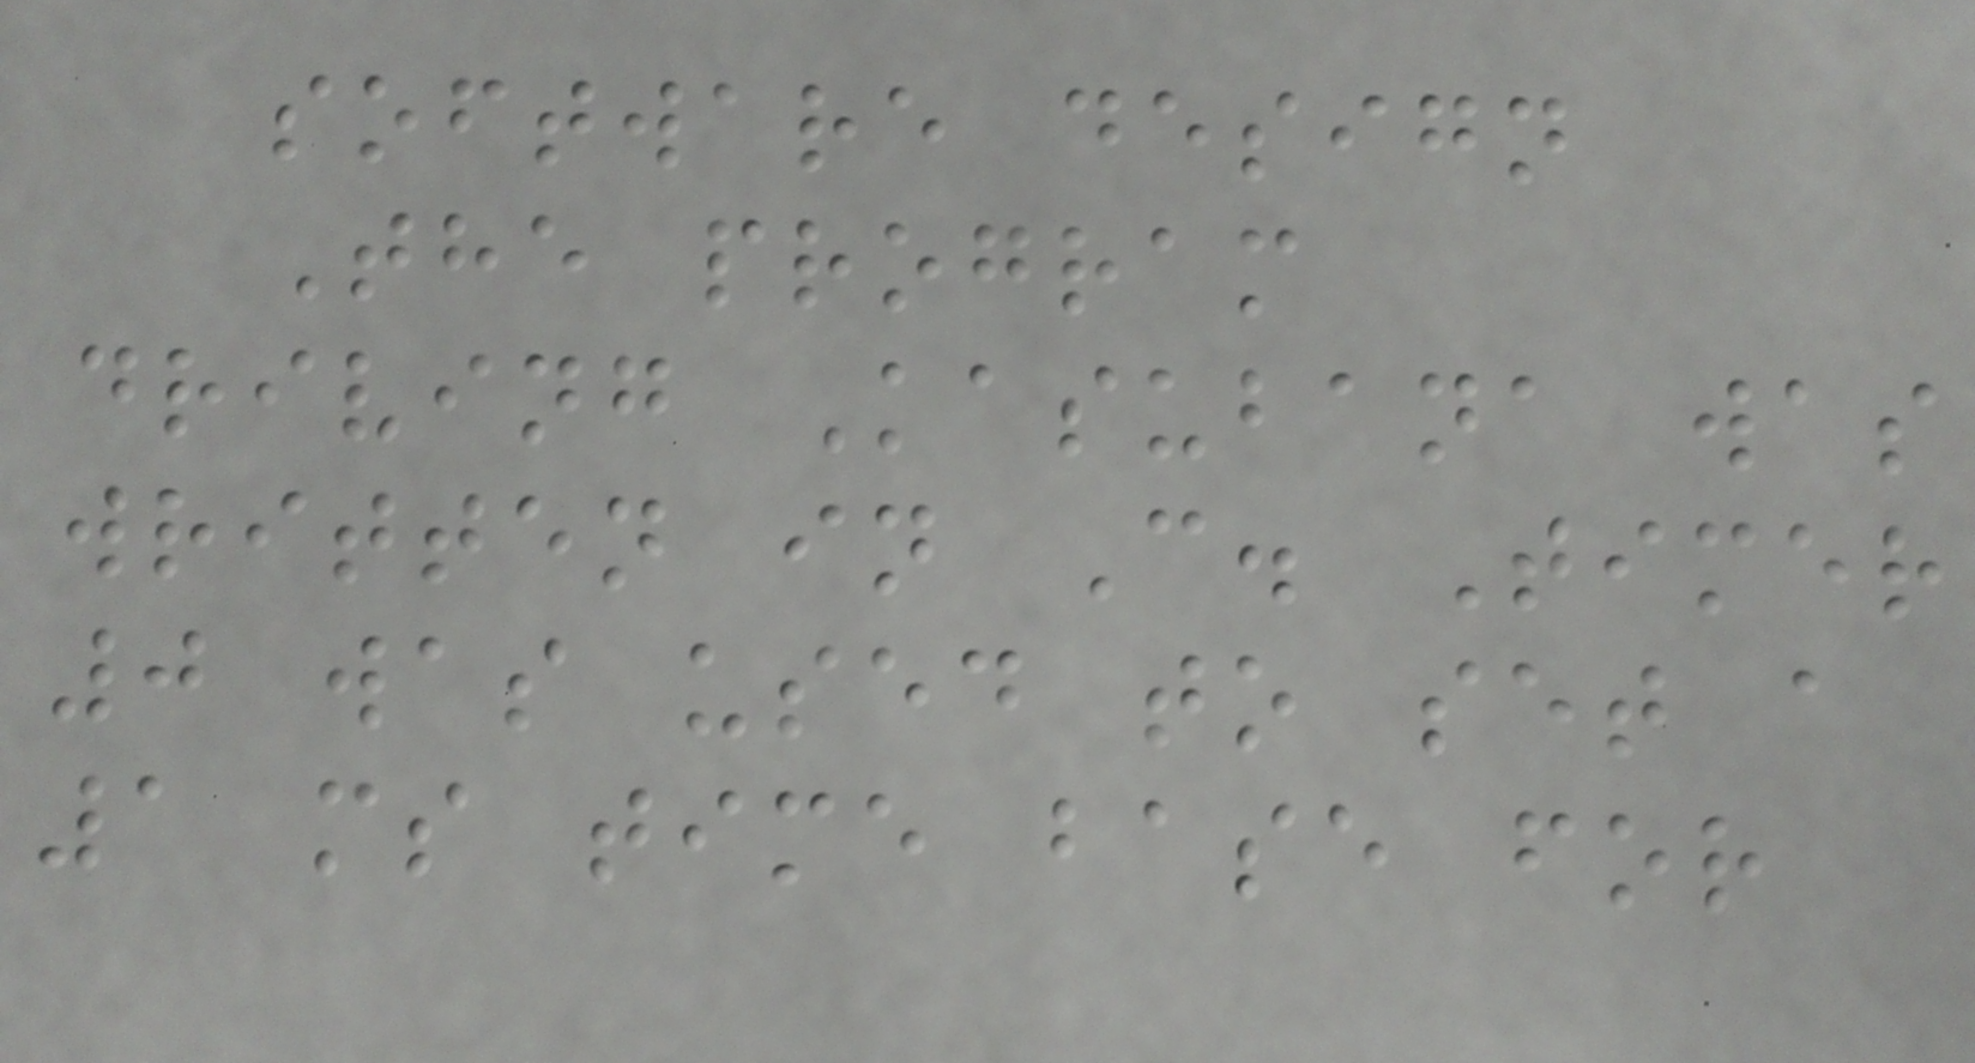software design
The program
driving Kasubana was
written in C. Timer
0 was used to set a
1 ms time base for
